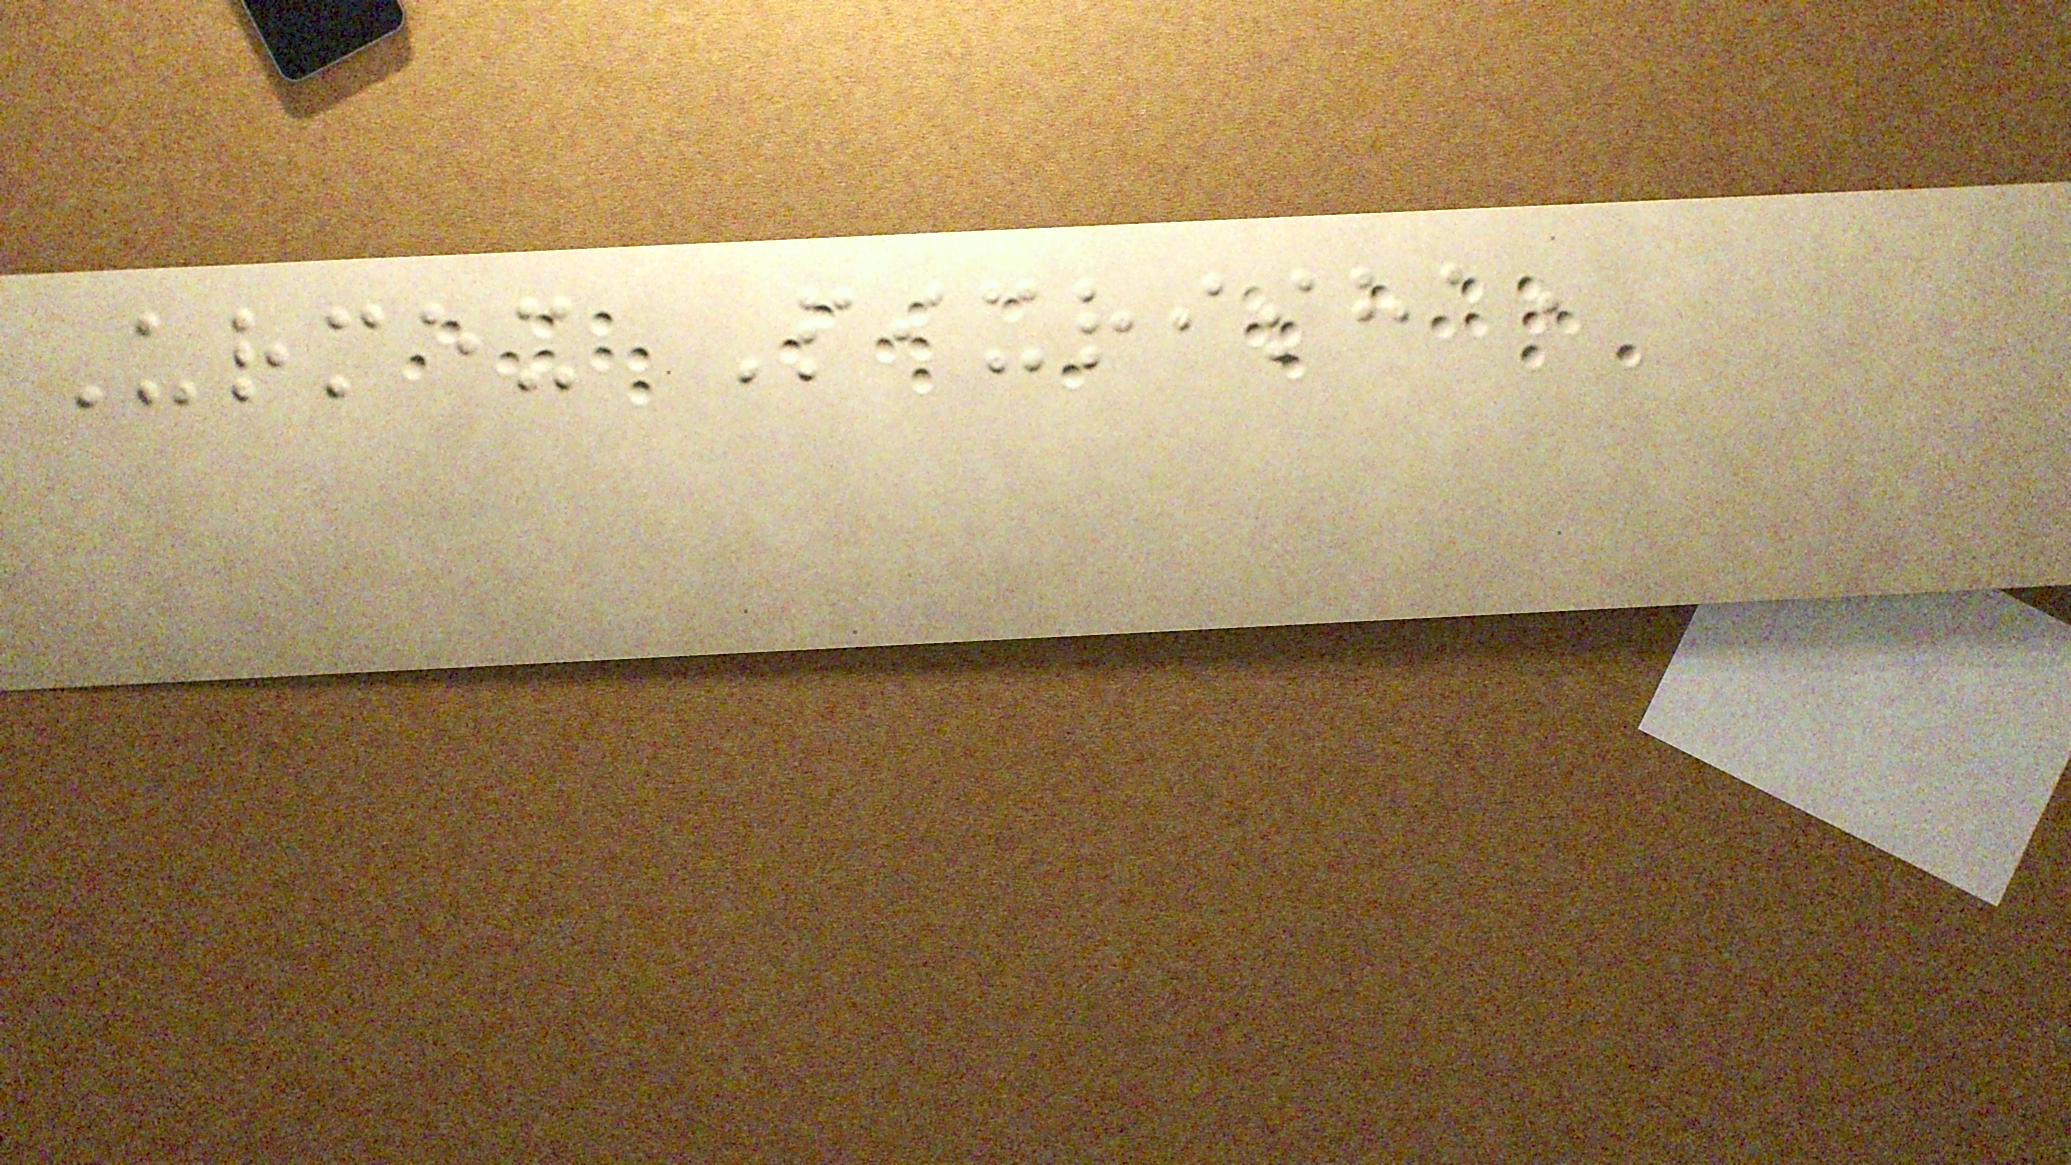Urmex Pixrisha,
